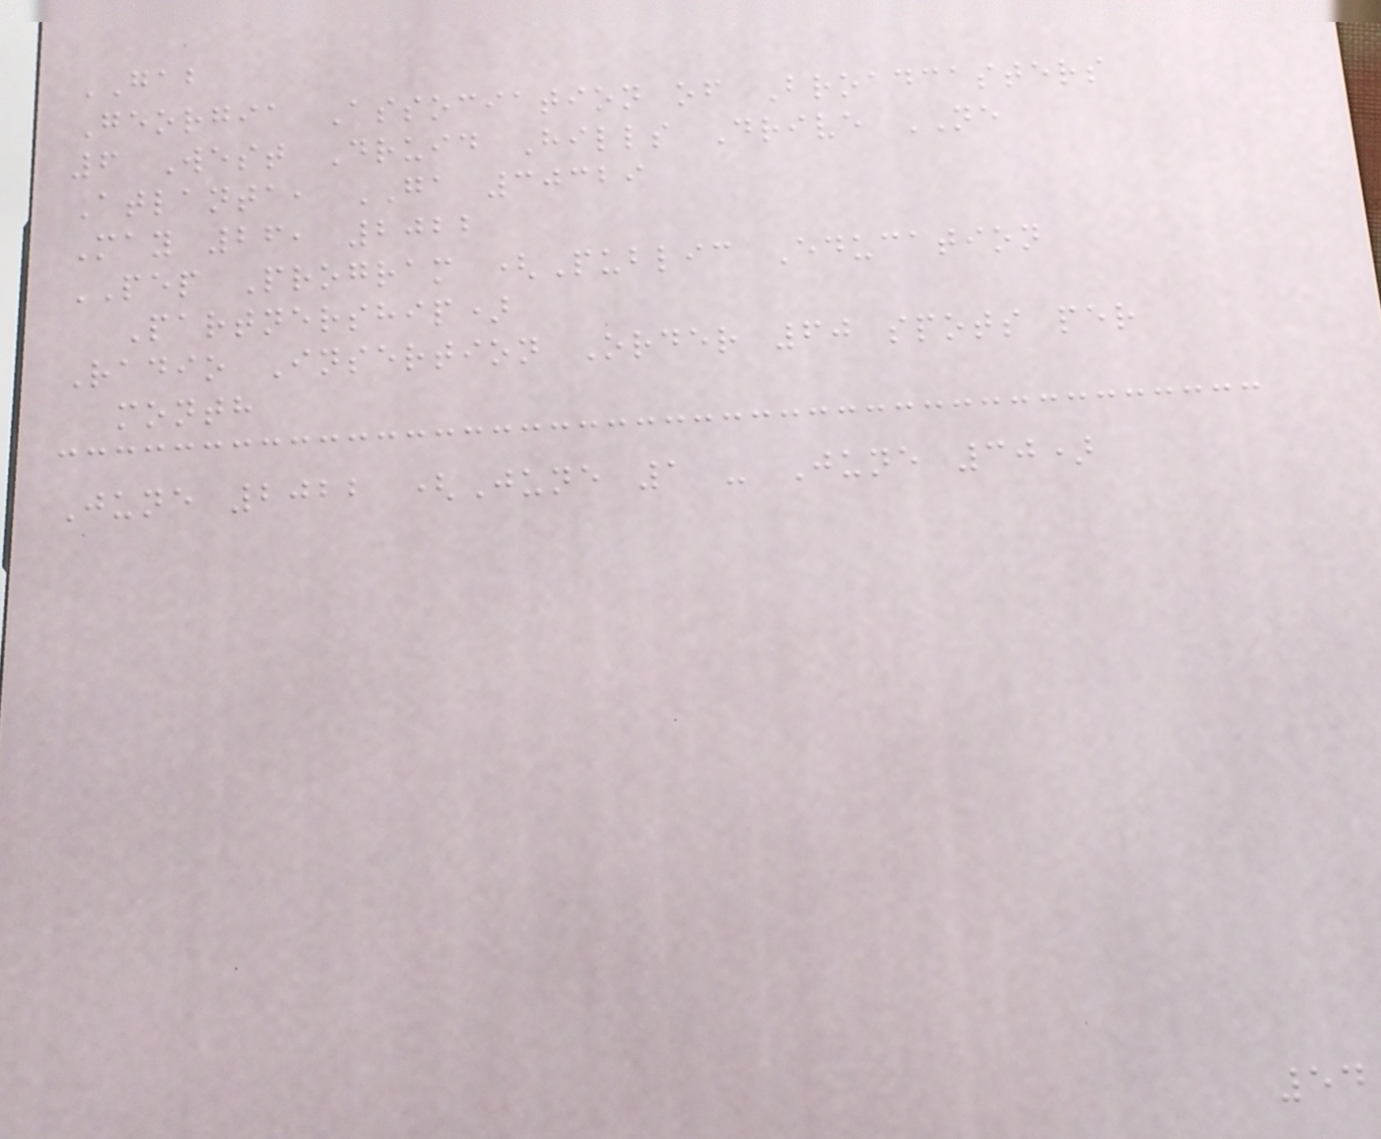GAB
Georgia Association of Broadcasters
6 West Druid Hills Drive NE
Atlanta, GA 30329
May 26, 2022
PEP Program (Public Education
Partnership)
Radio Insertion Order 60 spots per
month
June 2022 (June 1 - June 30)
54
